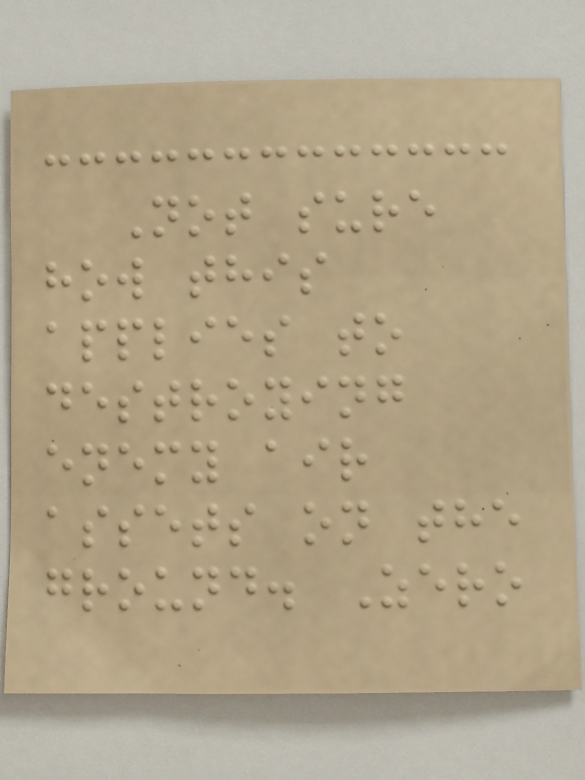Not sure
how this
applies to
destroying
enemy air
assets on the
ground. Zero
